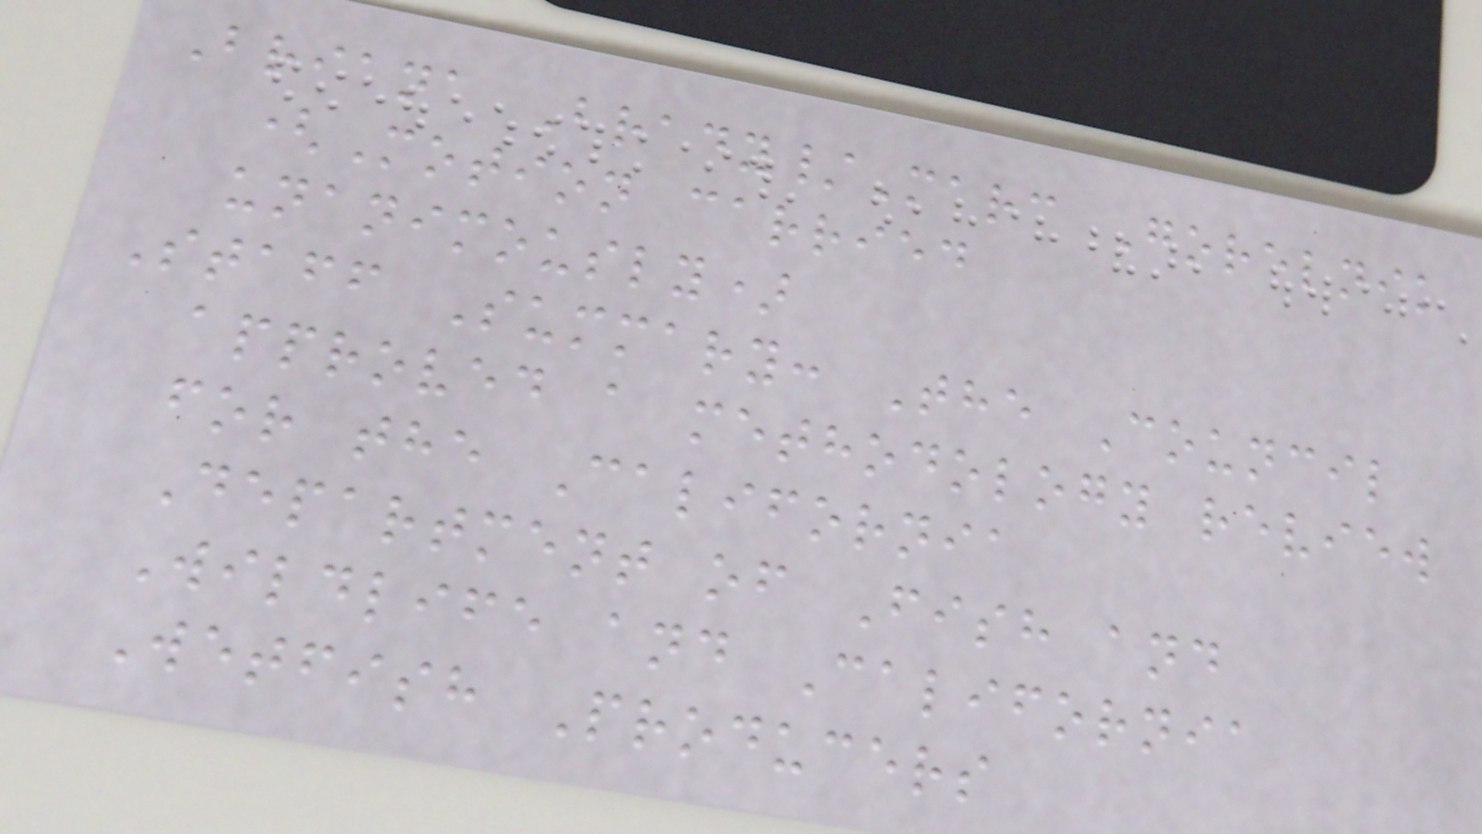Briana Brady/Marc Gorelnik
(Motion carried
unanimously)
Staff Summary: The Council
approved a methodology review
for the California
Department of Fish and
Wildlife and California
Wetfish Producers
